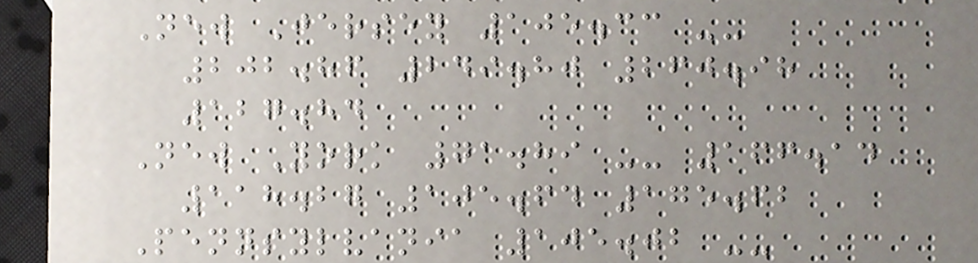New Jersey 105.33 --
202.86 249.80 260.98
127.84
New York 71.89 -- 166.14
118.27 105.64 175.62
Pennsylvania 105.02 --
